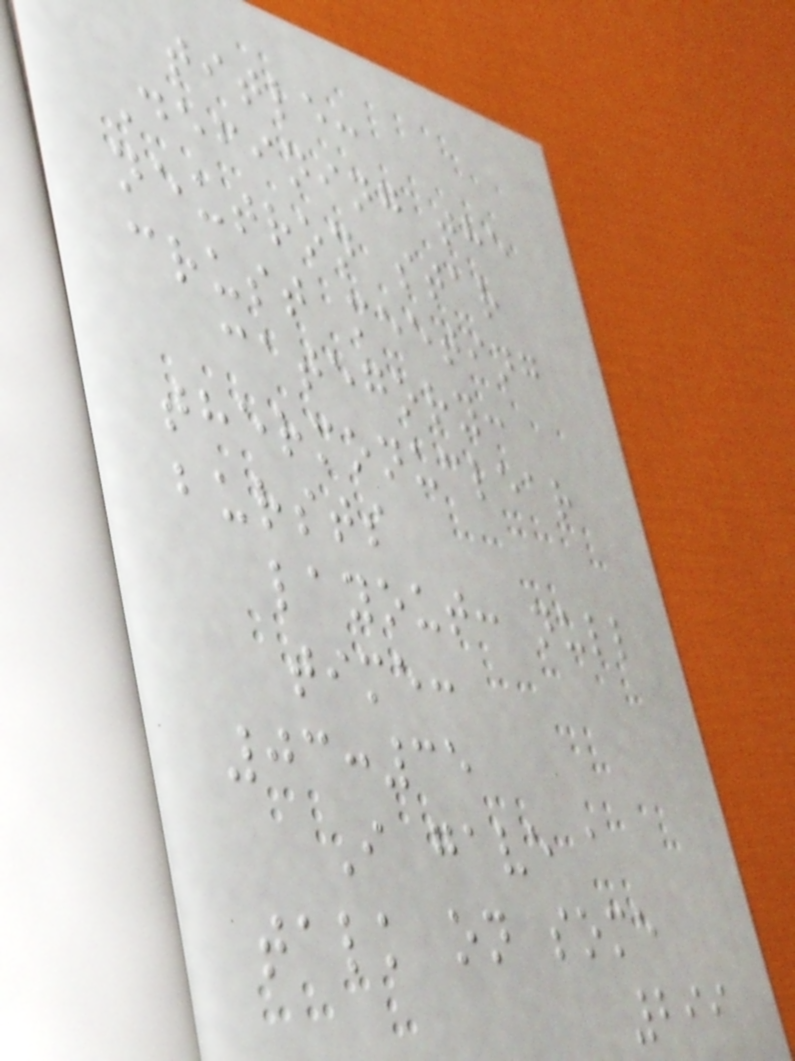title:
Defining the
neutron star
crust meeting
category:
thermonuclear
bursts
layout: null
time:
03:35
I gave a
talk on some
299
